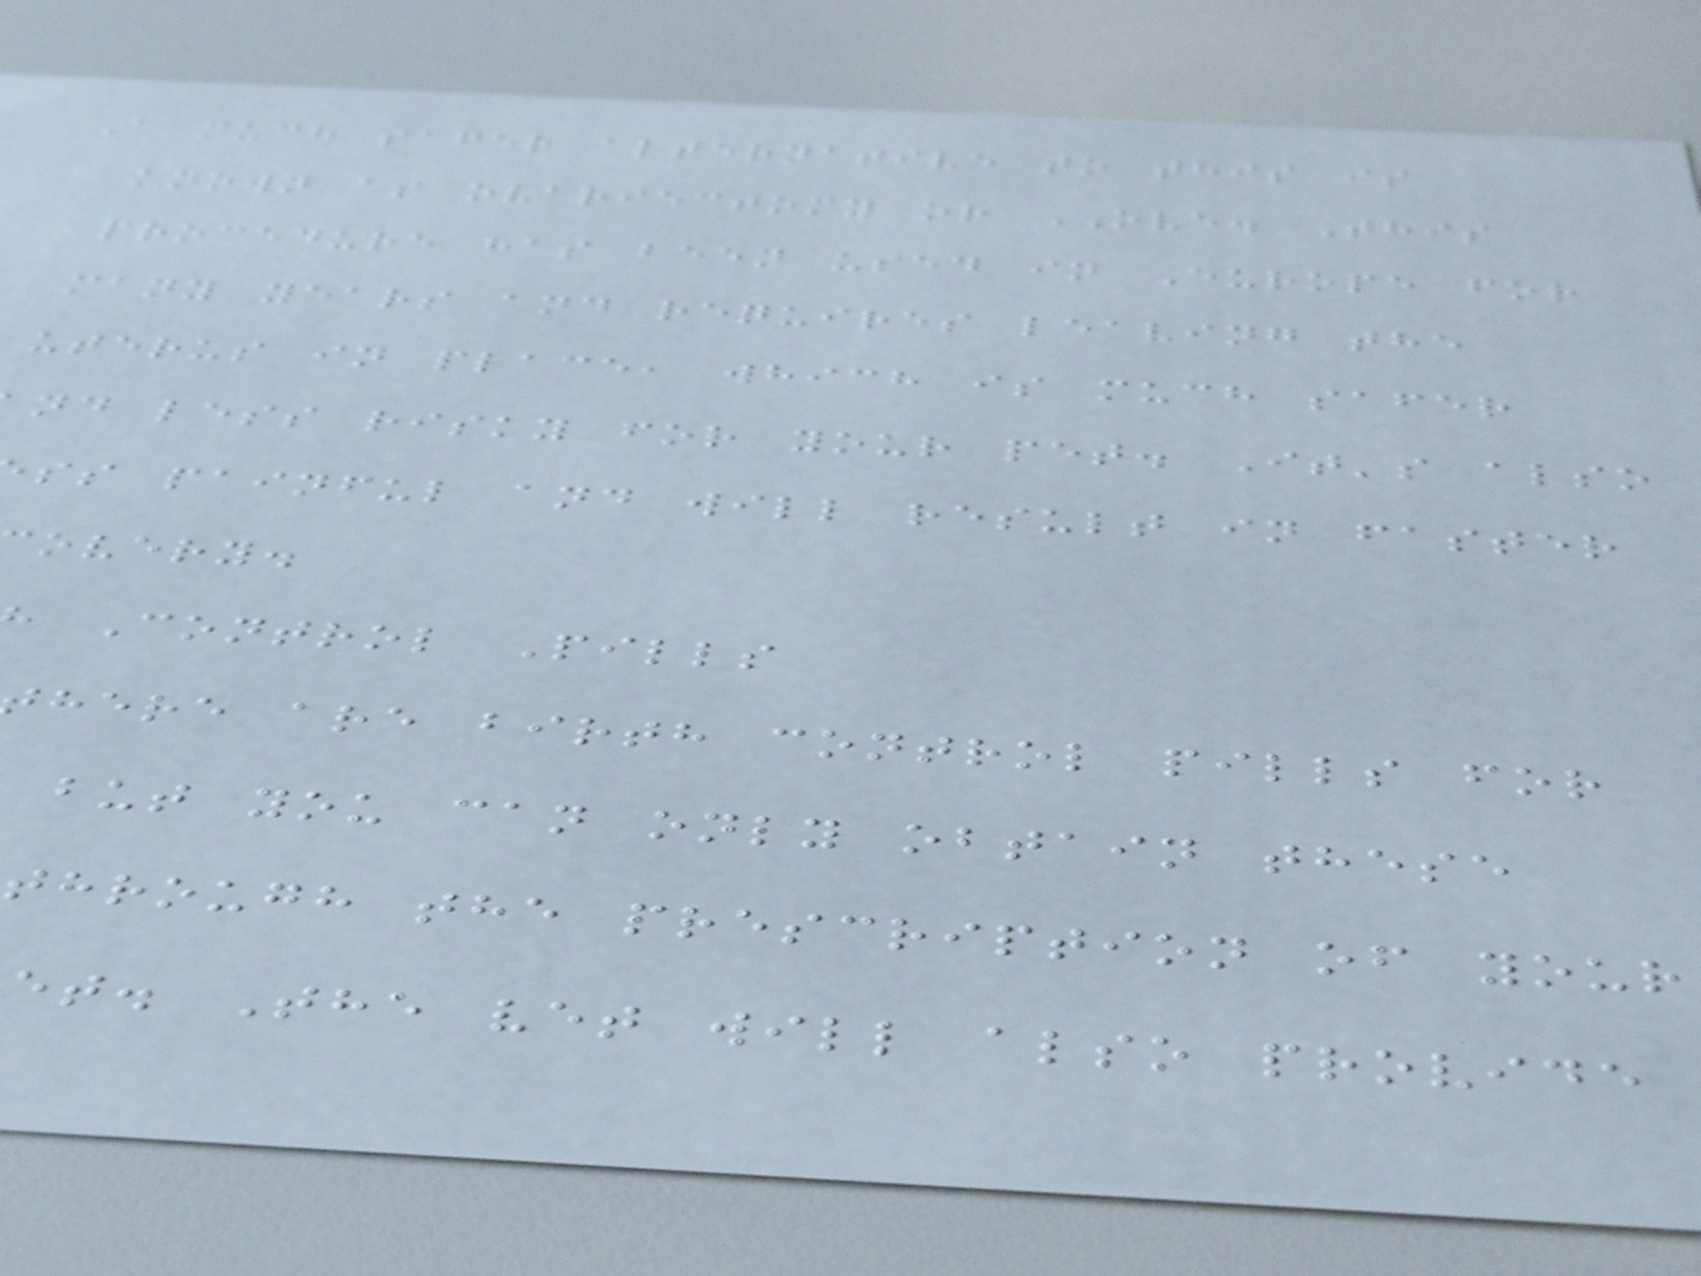A much safer alternative to this is
known as ovariectomy or OVE. This
procedure has been used in Europe for
many years and requires leaving the
uterus in place, which is much safer
nd less risky for your pet. It's also
ss painful and will result in faster
overy.
Control Pills
here are birth control pills for
but you can only obtain these
through the prescription of your
et. The vet will also provide
